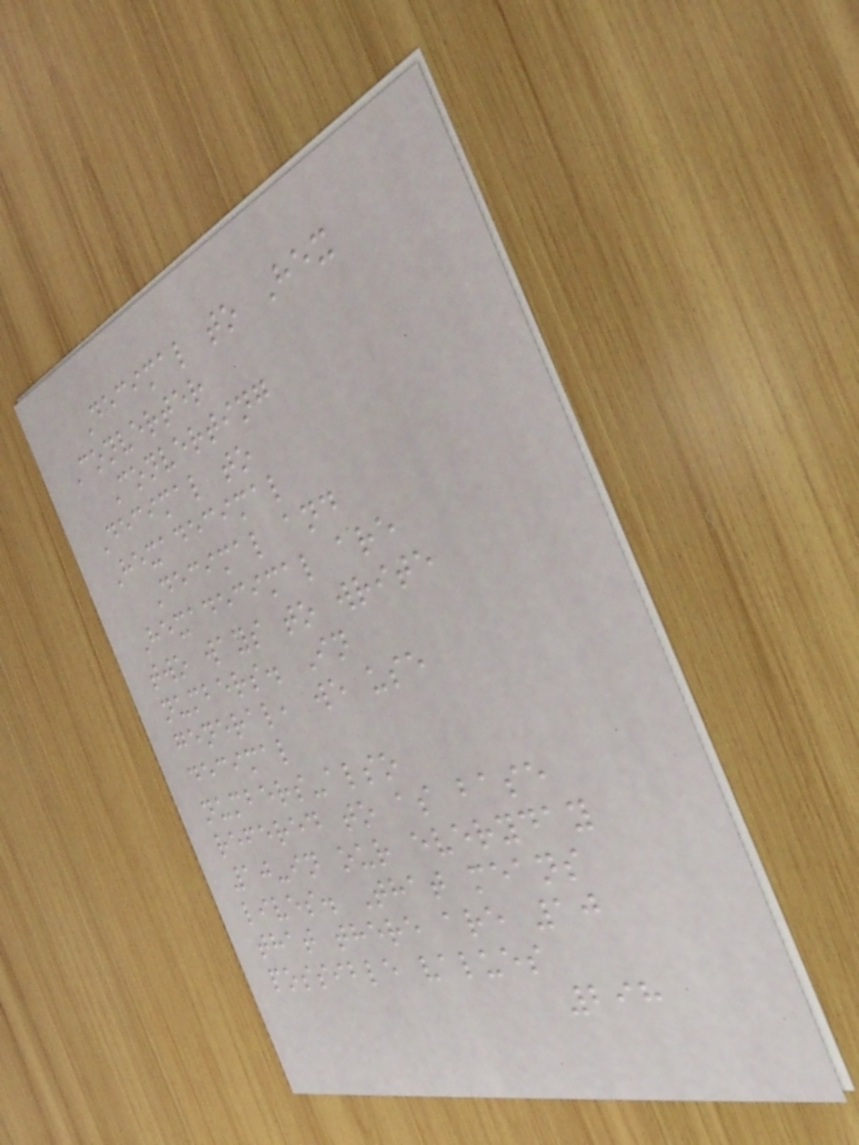Decimal to Hex
Converter
Converting
Decimal to
Hexadecimal
Decimal and
Hexadecimal are
two ways to write
numbers. In
general, we use
decimal
numbers-also
refered to as base
10-in our everyday
lives. That means
that there are 10
possible values
298
